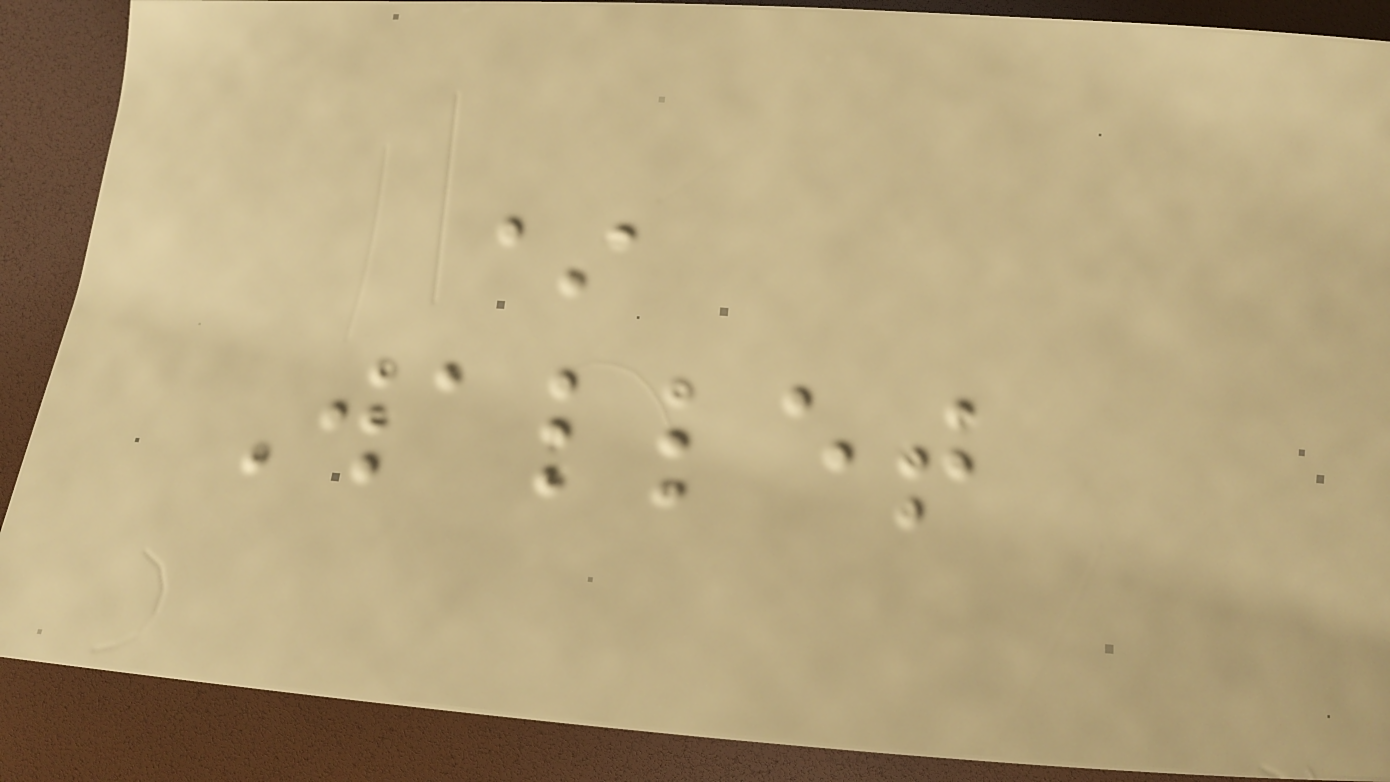*
Wallet
